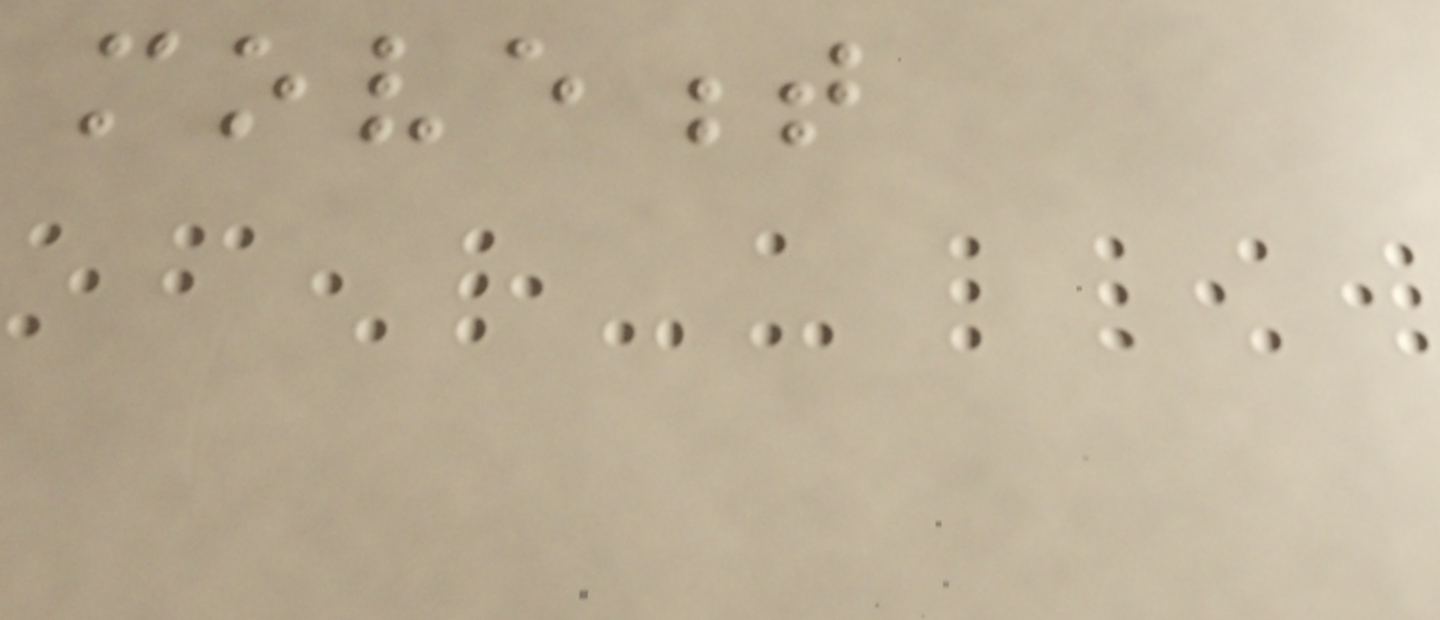movement
